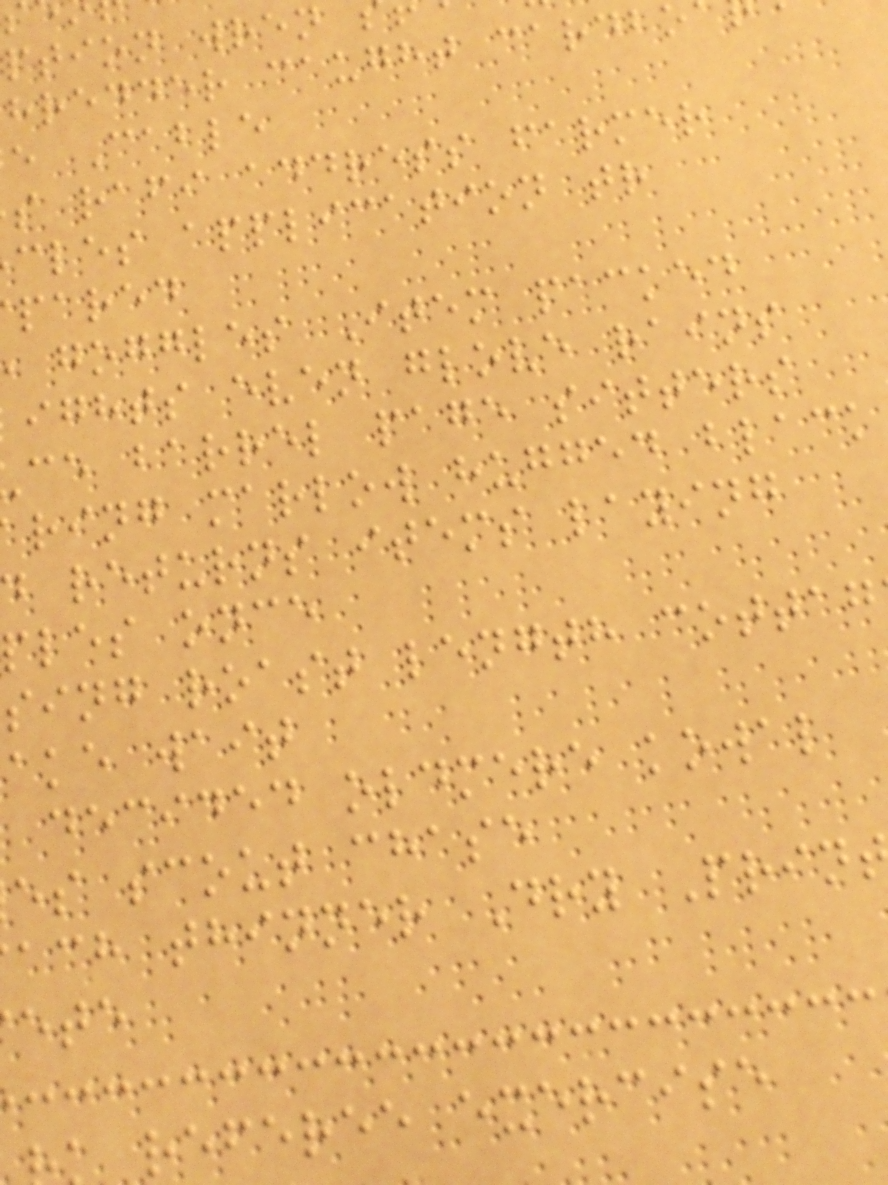ption wren
hredder caught cardbo
e Cable
s rafi address farmer
cles application tr
pared
goggles Item packed
ights even glove rains
ce barrel page sitters
ring marlow hugged black
returns items laying
ples once
sing roast length cottag
ake wait
decided oldmere kowal
es scout chase
ach thinner Dry Prin
referee exercise
